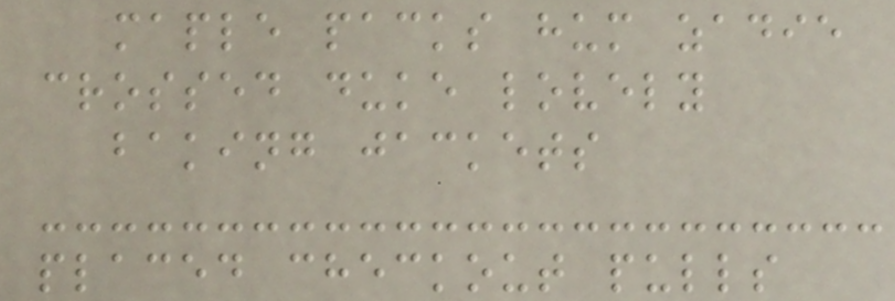maple packs hum zadie
crossed duke lovely
baking jackets
placed checkout pulls
